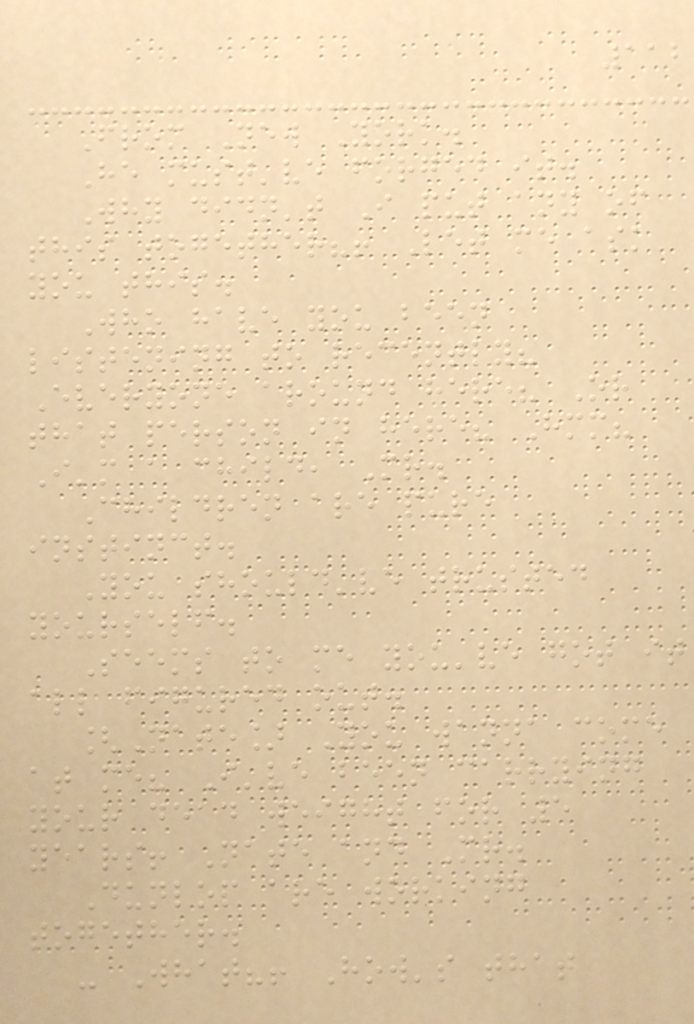112
From New York.
He must've forged it.
Why didn't I put any of
this together?! Let me ask
you this.
Who have you been
listening to recently?
Everyone around here? Or
that person in here? Hmm?
I'm a child, Mr.
Children are pure
instinct.
You should've trusted
yourself.
Seems to me you've got it
all figured out.
[Nate] You wanna come
at me? I've been carrying
your dead weight for 5
years! Nate and Mr.
Dunlop are working
together.
- What?! How's that
